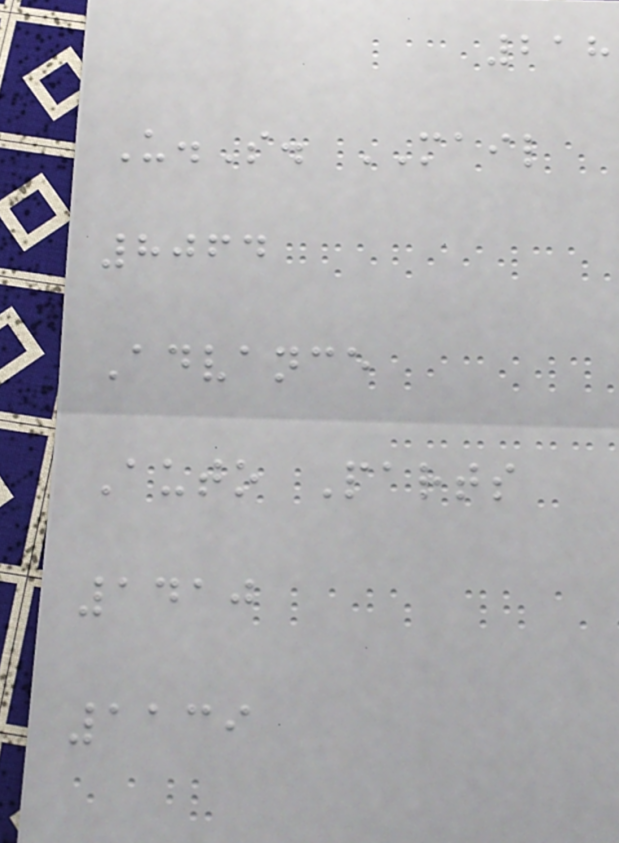218
U.S. MAIL
8064
Advance
Auto Parts
1410
1139
